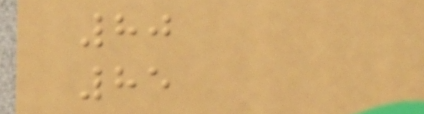80
85
